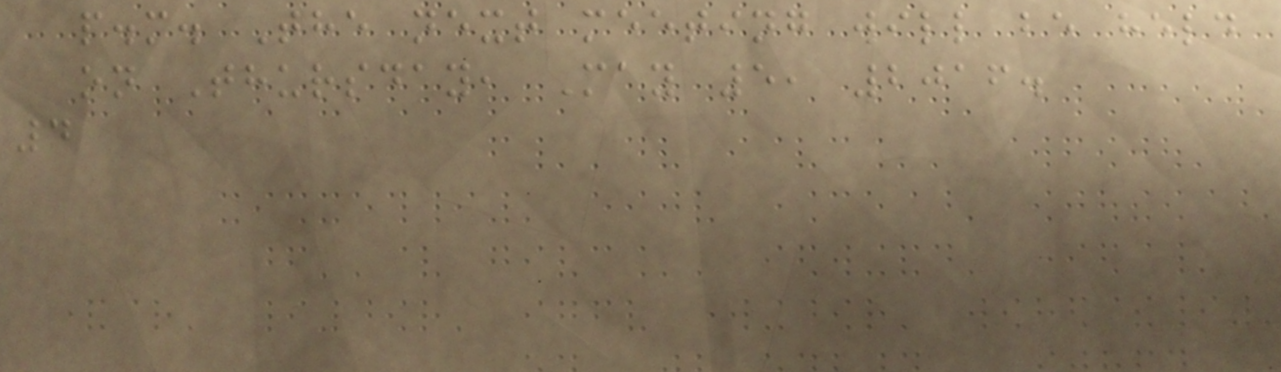p.m. The next meeting will be held
on Thursday, May 5, 2016.
4
